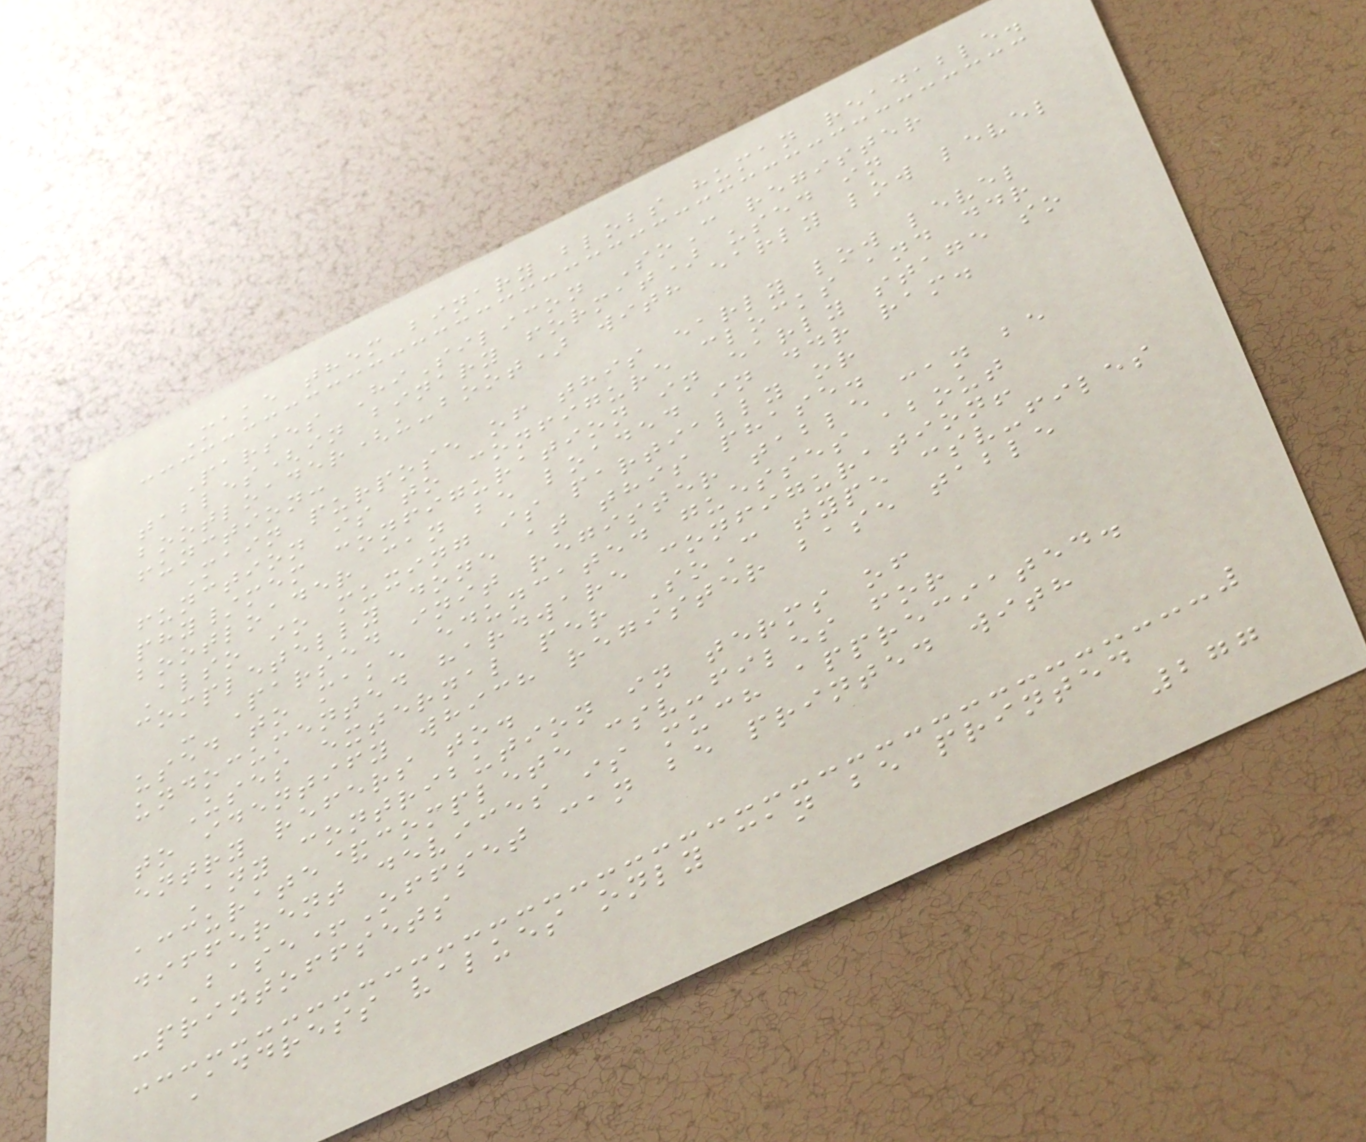Make them binary blobs human readable.
Parses HiSilicon SoC register
tables(in binary format) used in
bootloader(u-boot) with early low level
function:
Main purpose of this early low level
function is to configure clocks and ddr
phy/mem configuration in early stage so
bootloader can be loaded in ddr ram.
Also io muxing is partially or
completelly done at this phase.
- Parsed init register table can be
used to make eduncated guesses about
undocumented hardware configuration!
Uses external per SoC type csv-files
to identify which register base table
entry refers to.
Any contribution in terms of
accurate&complete csv-files for
different devices is much appreciated.
Base+Offset can be printed with
-printoffsets
Address values only can be printed
277
